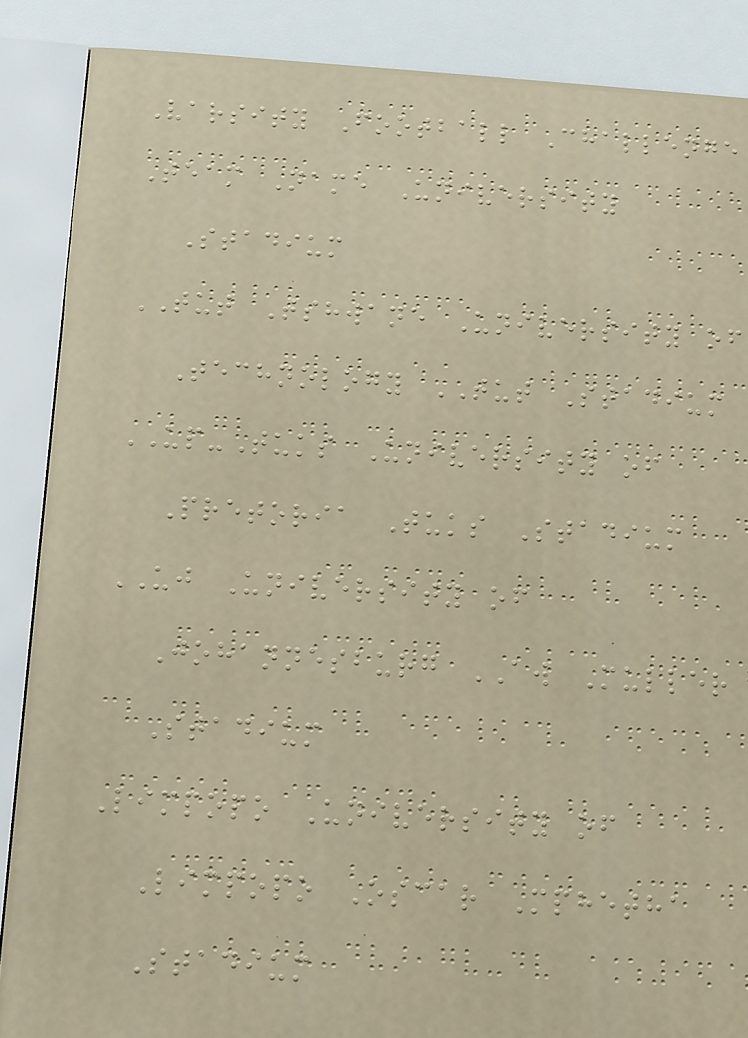Varsity Football Challenge
Team Name University
Stadium
TUT Tshwane University of
Technology TUT Stadium
UP-Tuks University of
Pretoria Tuks Stadium
UJ University of
Johannesburg AW Muller
Stadium
Limpopo University of
Limpopo Oscar Mphetha
Stadium
